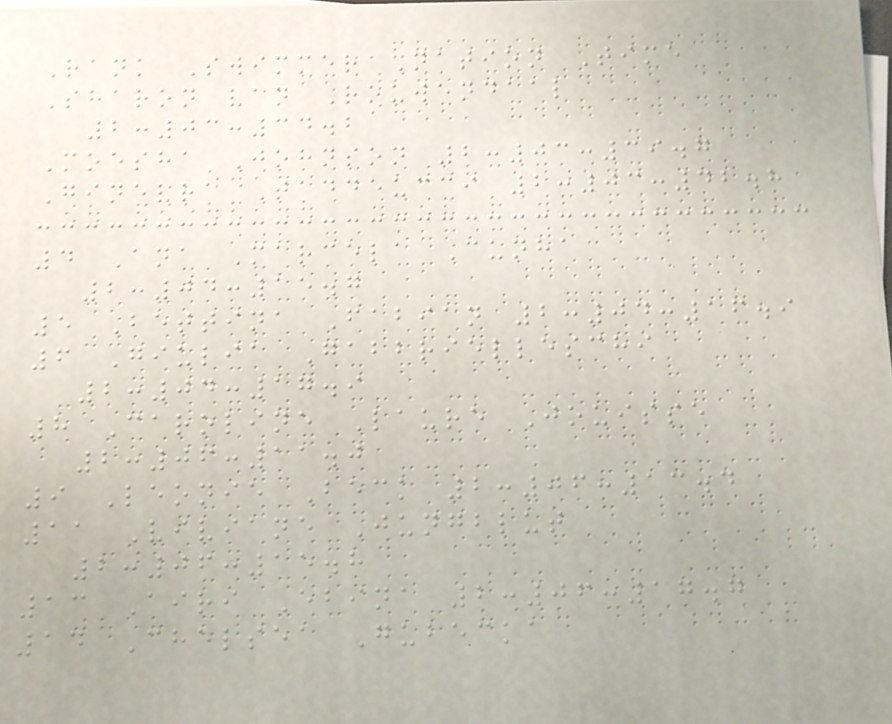Rank Swimmer Nation Time
Sharon van Rouwendaal
2:03:34.2
Moesha Johnson 2:03:39.7
Ginevra Taddeucci 2:03:42.8
4 Ana Marcela Cunha
2:04:15.7
5 Bettina Fabian 2:04:16.9
6 Giulia Gabbrielleschi
2:04:17.9
8 Caroline Laure Jouisse
2:06:11.0
9 Leonie Beck 2:06:13.4
11 Viviane Jungblut
2:06:15.8
13 Airi Ebina 2:06:17.7
14 Chelsea Gubecka
